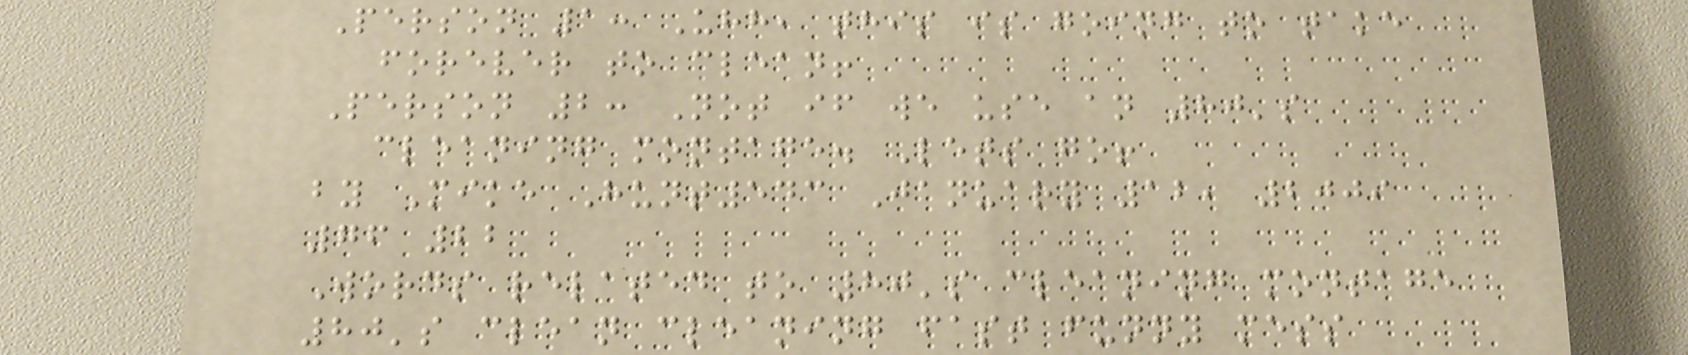Person 1: Uhh, this is going to take
forever to clean!
Person 2: Not if we use an 80's
cleaning montage. Lets go!
by Mike Hunt543 January 12, 2009
76 22
Words related to 80's cleaning montage
80's clean cleaning fast funny mess
